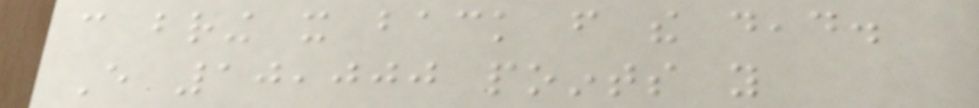can bring it back from the dead.
Every 10,000 points you
